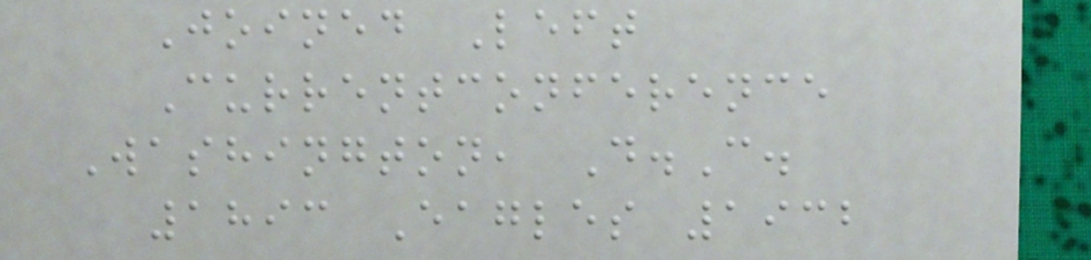Joined Left
Currentconference
Washington, D.C.
1893 Eagles 1932
